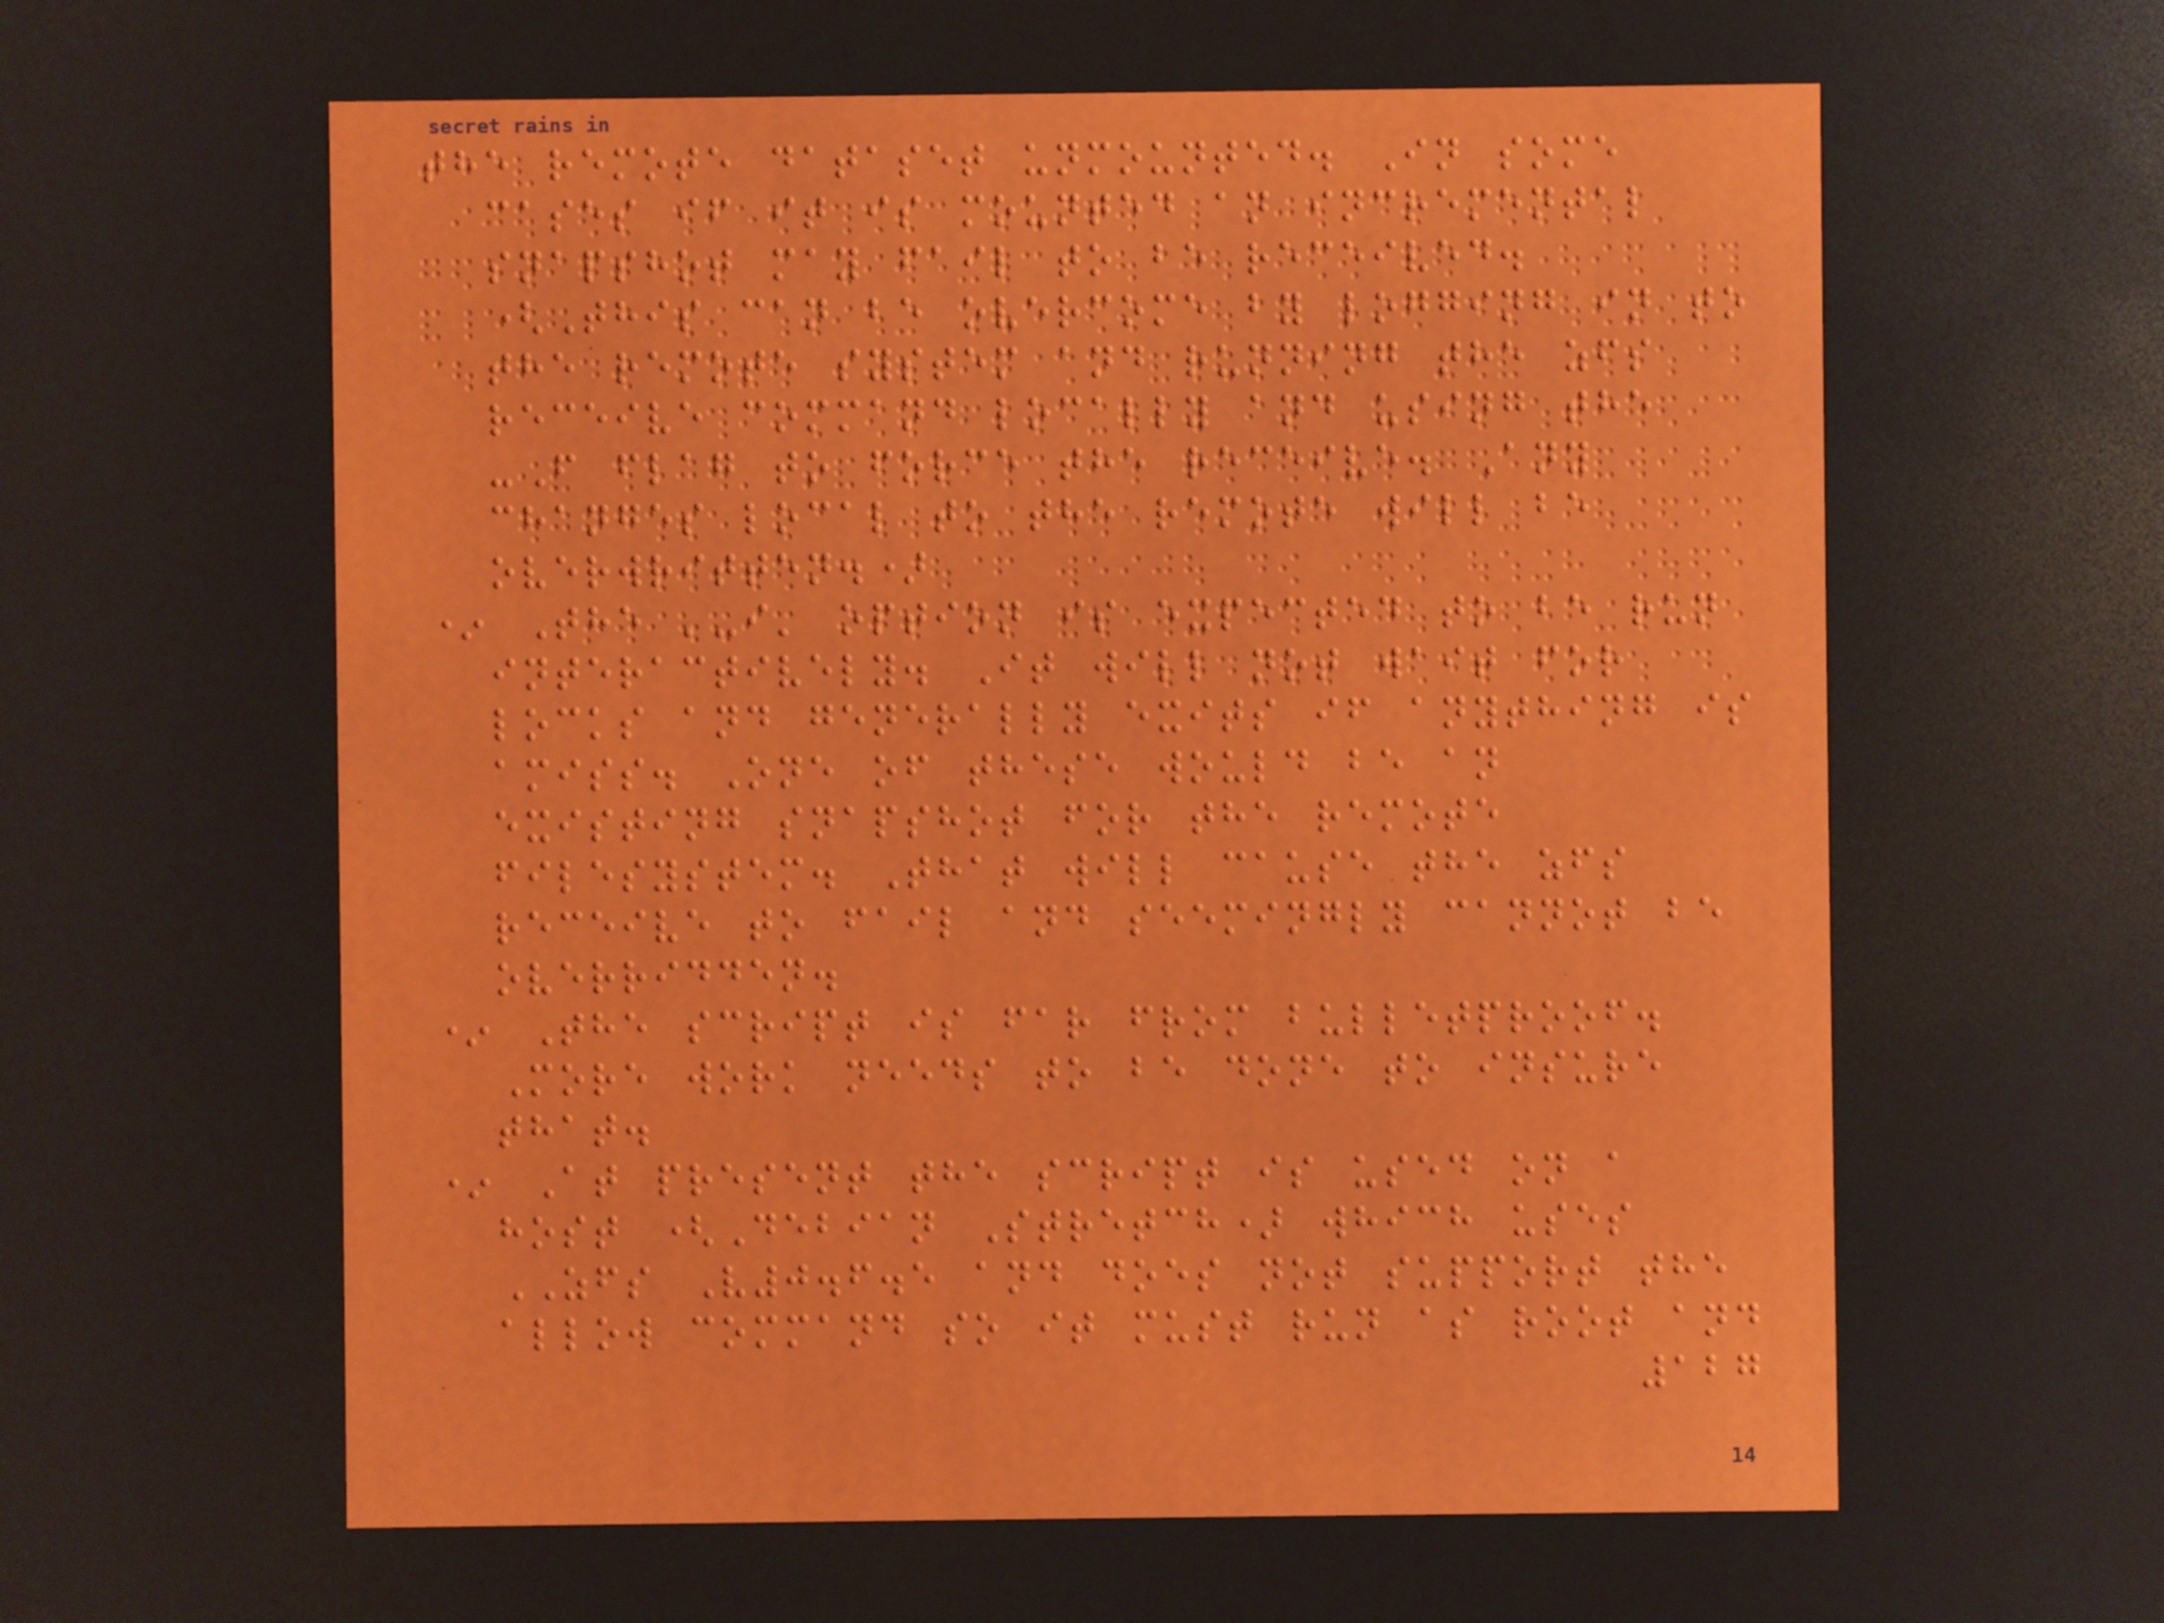the remote dataset unmounted. In some
cases if it is mounted an incremental
snapshot may fail to be received.
(This can be overcome by logging in to
the remote system and running the zfs
receive command locally and using the
-F flag to force the receive. Any
changes local to the remote will be
overwritten.)
* The '-i' option is expected to be run
interactively. It will not wait for
locks and generally exits if anything is
amiss. One of these would be an
existing snapshot for the remote
filesystem. That will cause the zfs
receive to fail and seemingly cannot be
overridden.
* The script is far from bulletproof.
More work needs to be done to insure
that.
* At present the script is used on a
host (Debian Stretch) which uses
ZFS V0.6.5 and does not support the
allow command so it must run as root and
127
